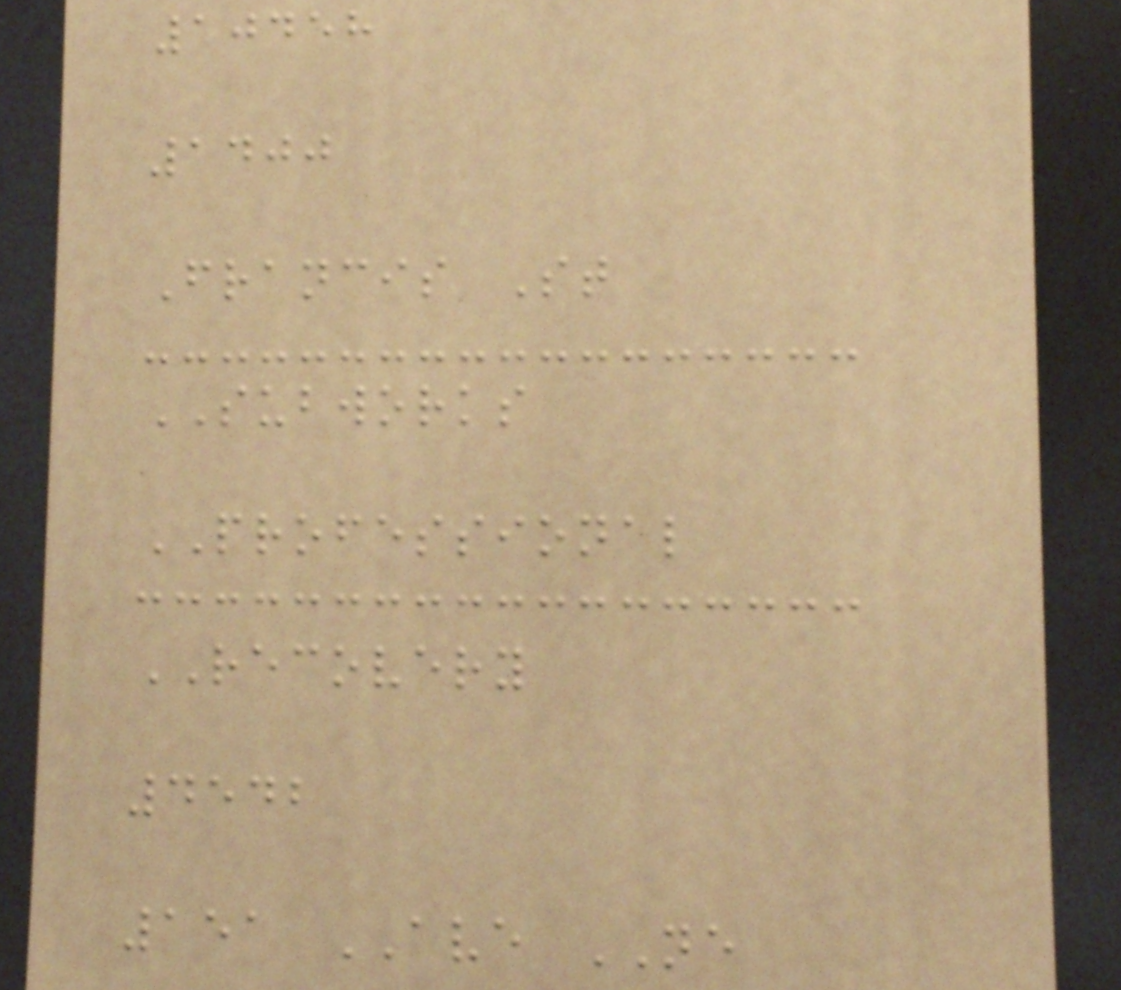10458
1400
Francis St
SUBWORKS
PROFESSIONAL
RECOVERY
4542
151 AVE NE
